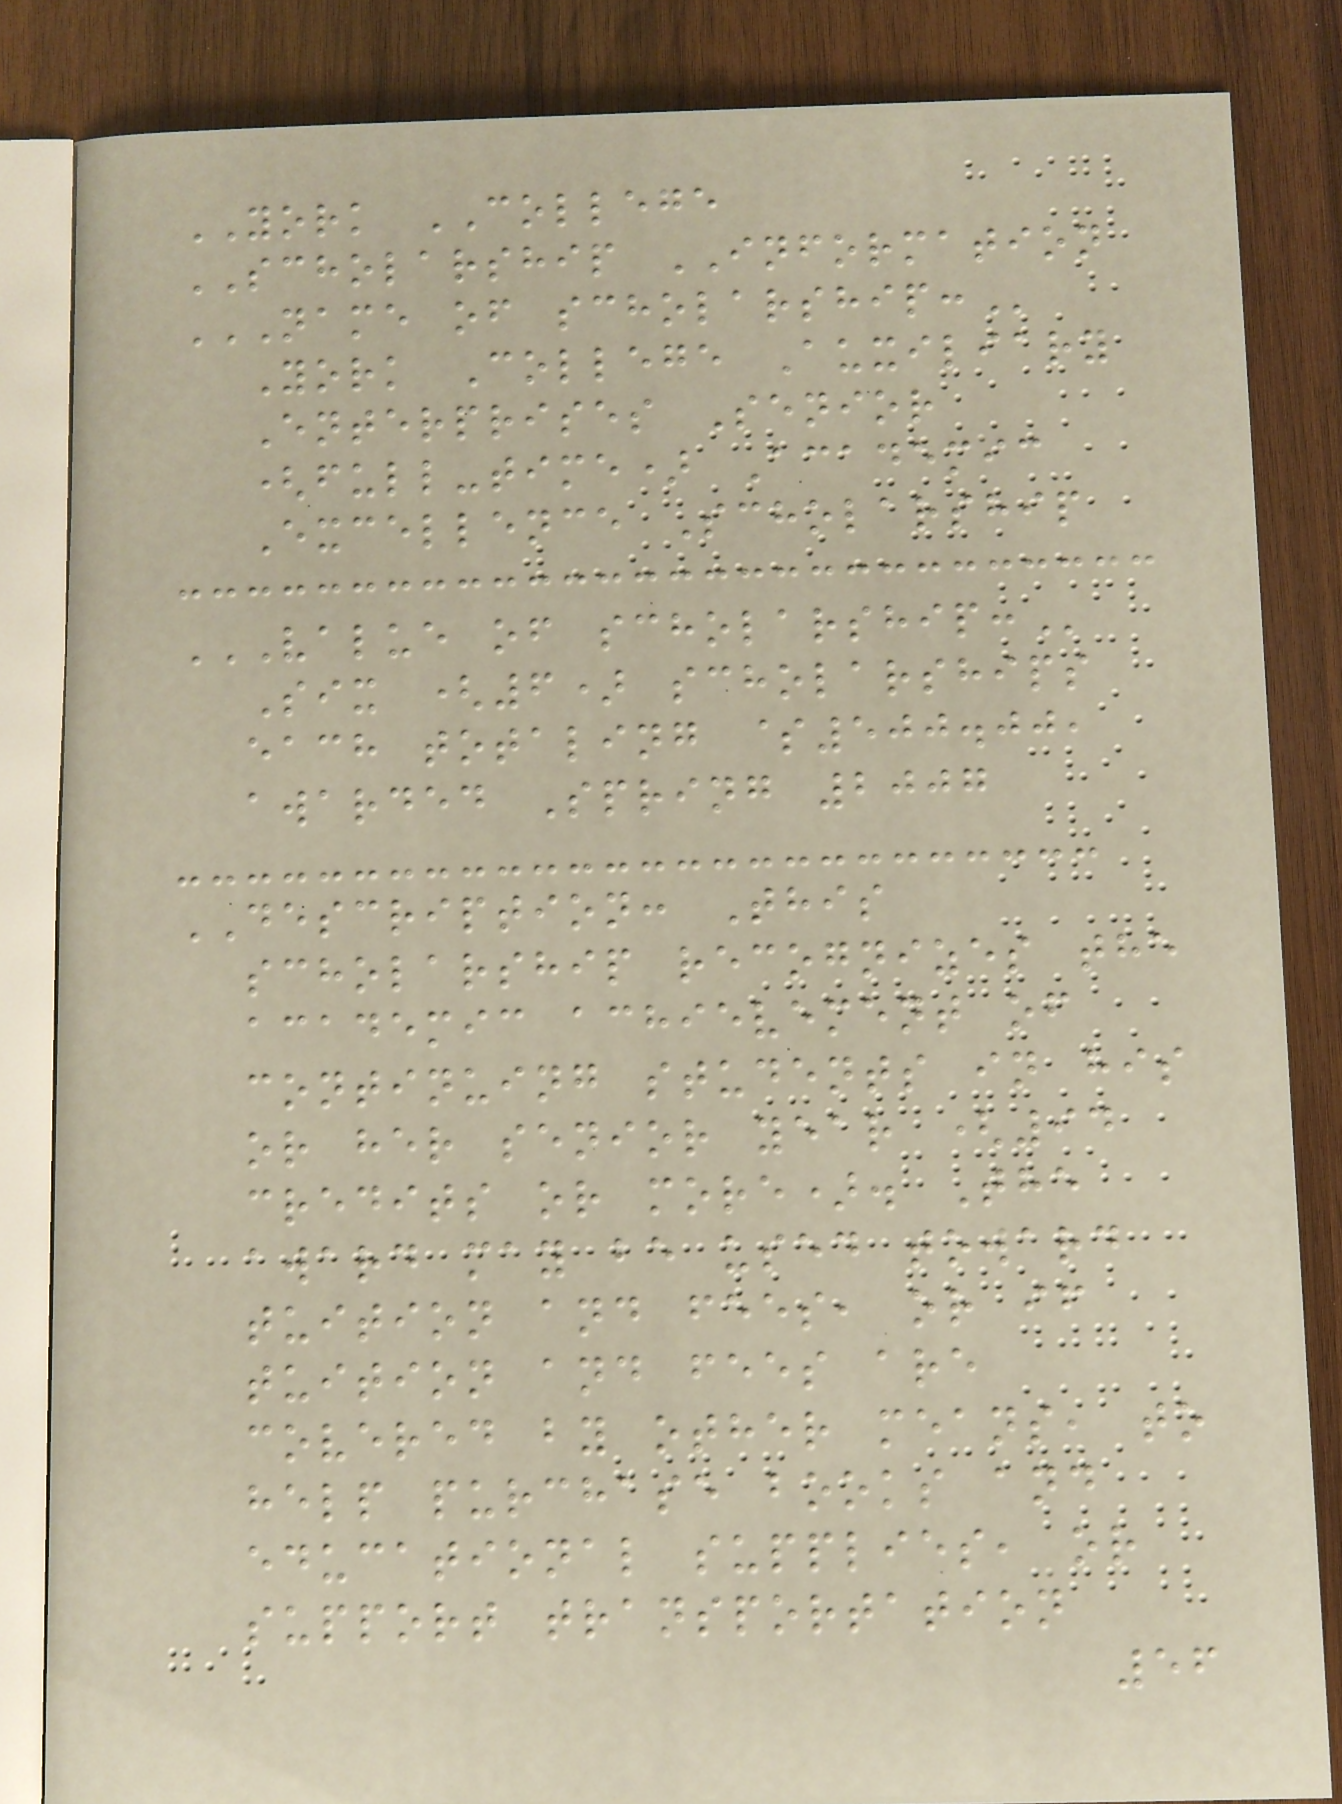YORK COLLEGE
SCHOLARSHIP INFORMATION
NAME OF SCHOLARSHIP:
York College Auxiliary
Enterprises Senior
(full-time) Academic
Excellence Scholarship
VALUE OF SCHOLARSHIP:
Six (6) scholarships
each totaling $500.00,
awarded Spring 2007
DESCRIPTION: This
scholarship recognizes the
academic achievement of
continuing students in his
or her senior year (94
credits or more). The
award may be used toward
tuition and fees, or if
tuition and fees are
covered by other means, to
help purchase books and
educational supplies, or
support transportation
56
